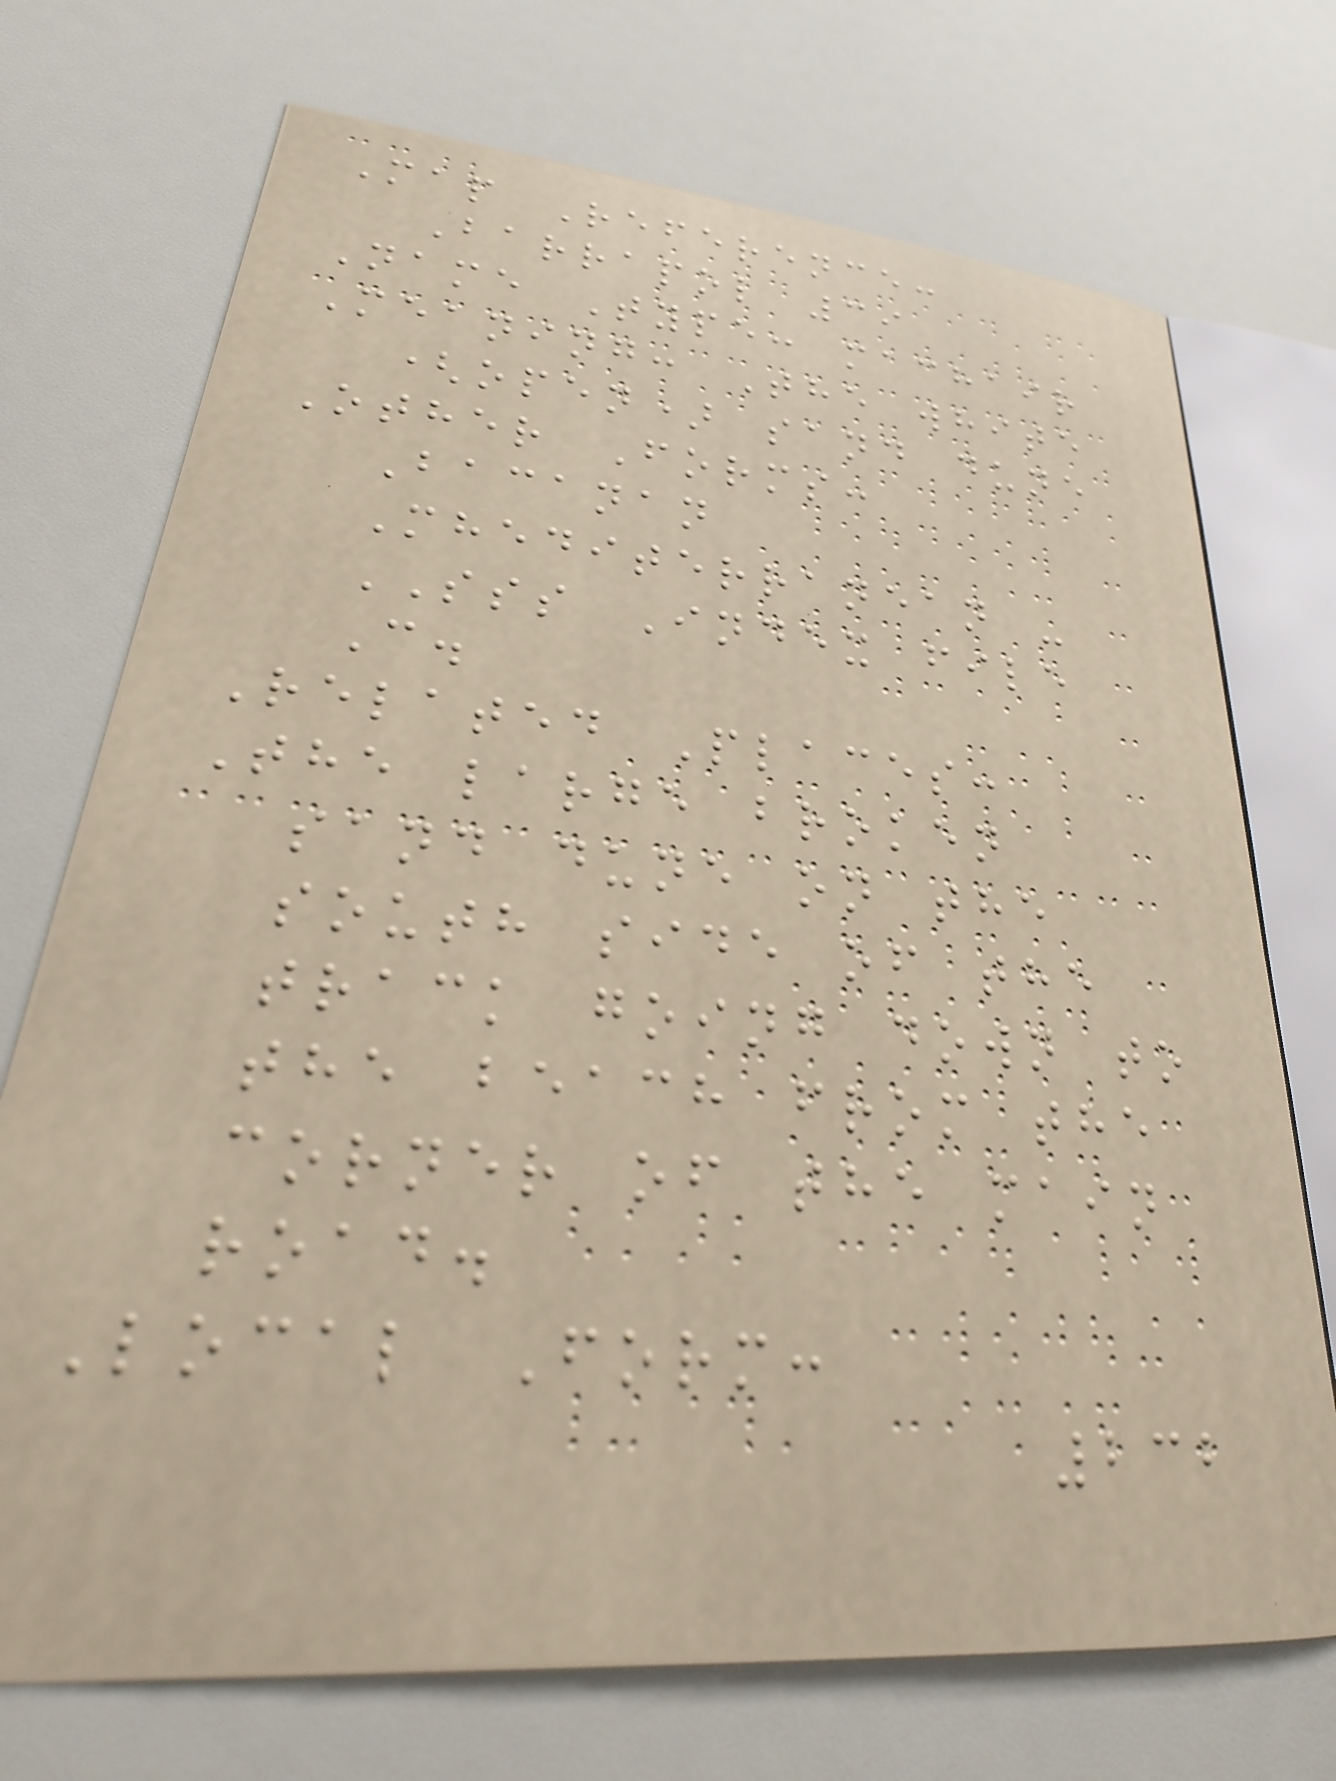Map Reference:
Barrapol 39
Name Type: machair
Meaning: The white
(open) sand dune
Other Forms:
Bacanan
Mhediterranean -
SSS Index file
C.
Related Places:
The large broken
sand dune on the
south side of the
track going down to
the beach from the
corner of the main
road.
Local Form:
232
